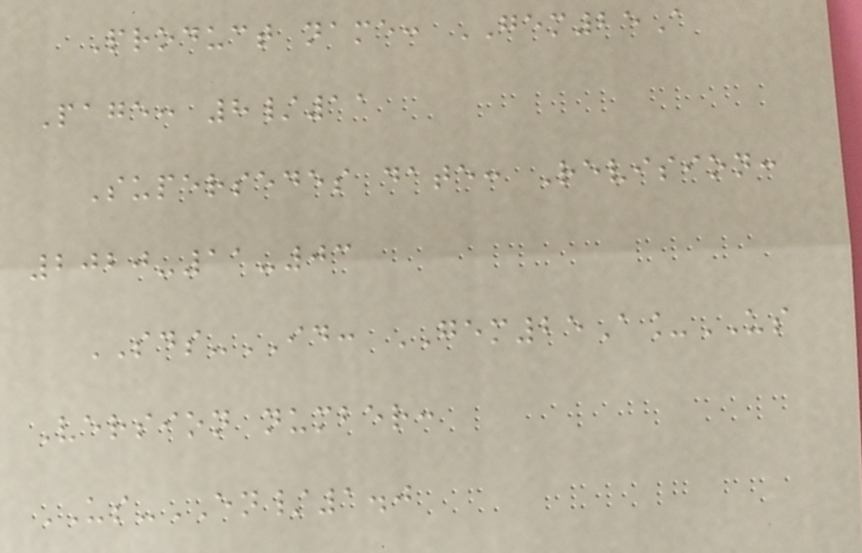Product name: GEM25A
Page: 8/11
Supersedes date: Revision:
2020-11-03
SDS-ID: GEM25A_US
Version number:
US-EN/1.0
